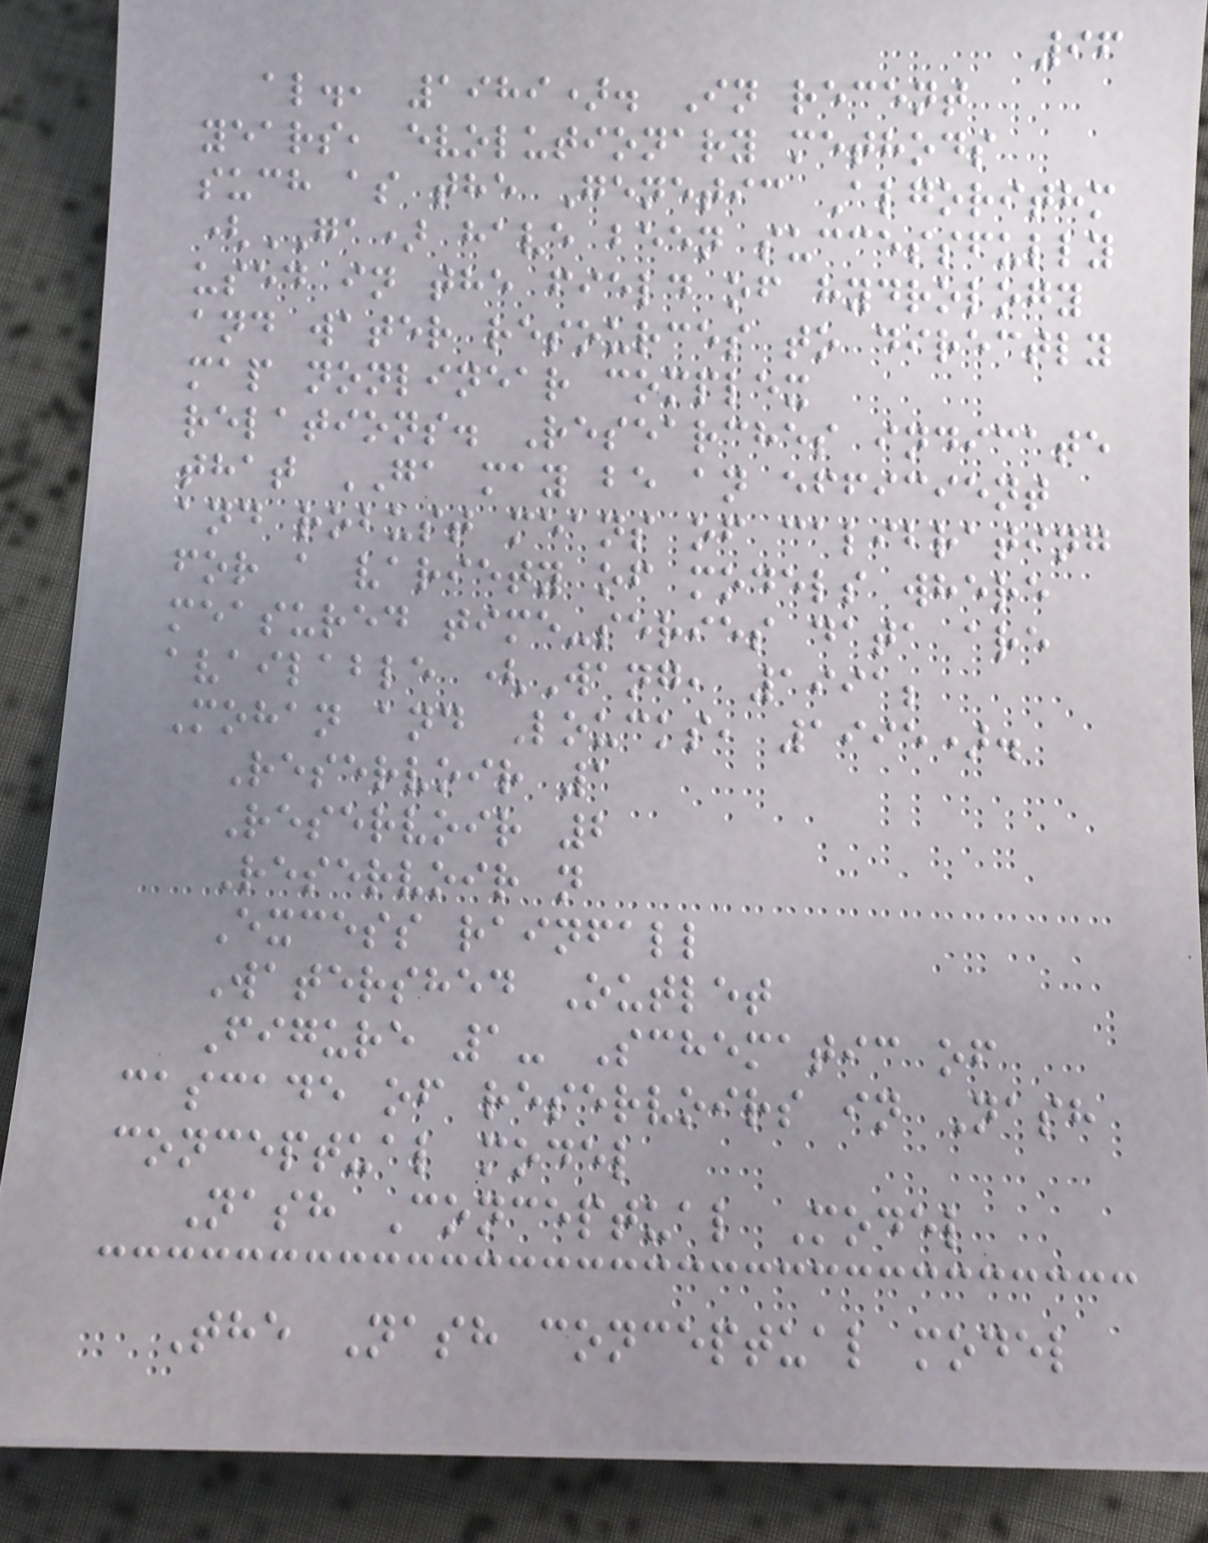96
al., 1989). In recent
years, evolutionary methods
such as the Genetic Algorithm
(GA) have been successfully
used in the field of hydrology
and water resources to directly
map nonlinear complex
relations. Researches indicate
that GA may be an efficient
and robust means of calibrating
for a variety of models where
measured time-series data are
available (Wang, 1991;
Mohan and Loucks, 1995).
Reservoir 1
Reservoir 2
Reservoir n
Excess rainfall
Watershed Outlet
Figure 1- Schematic of
cascade of reservoirs in Nash
conceptual model
Nash Conceptual Model
The Nash conceptual model
